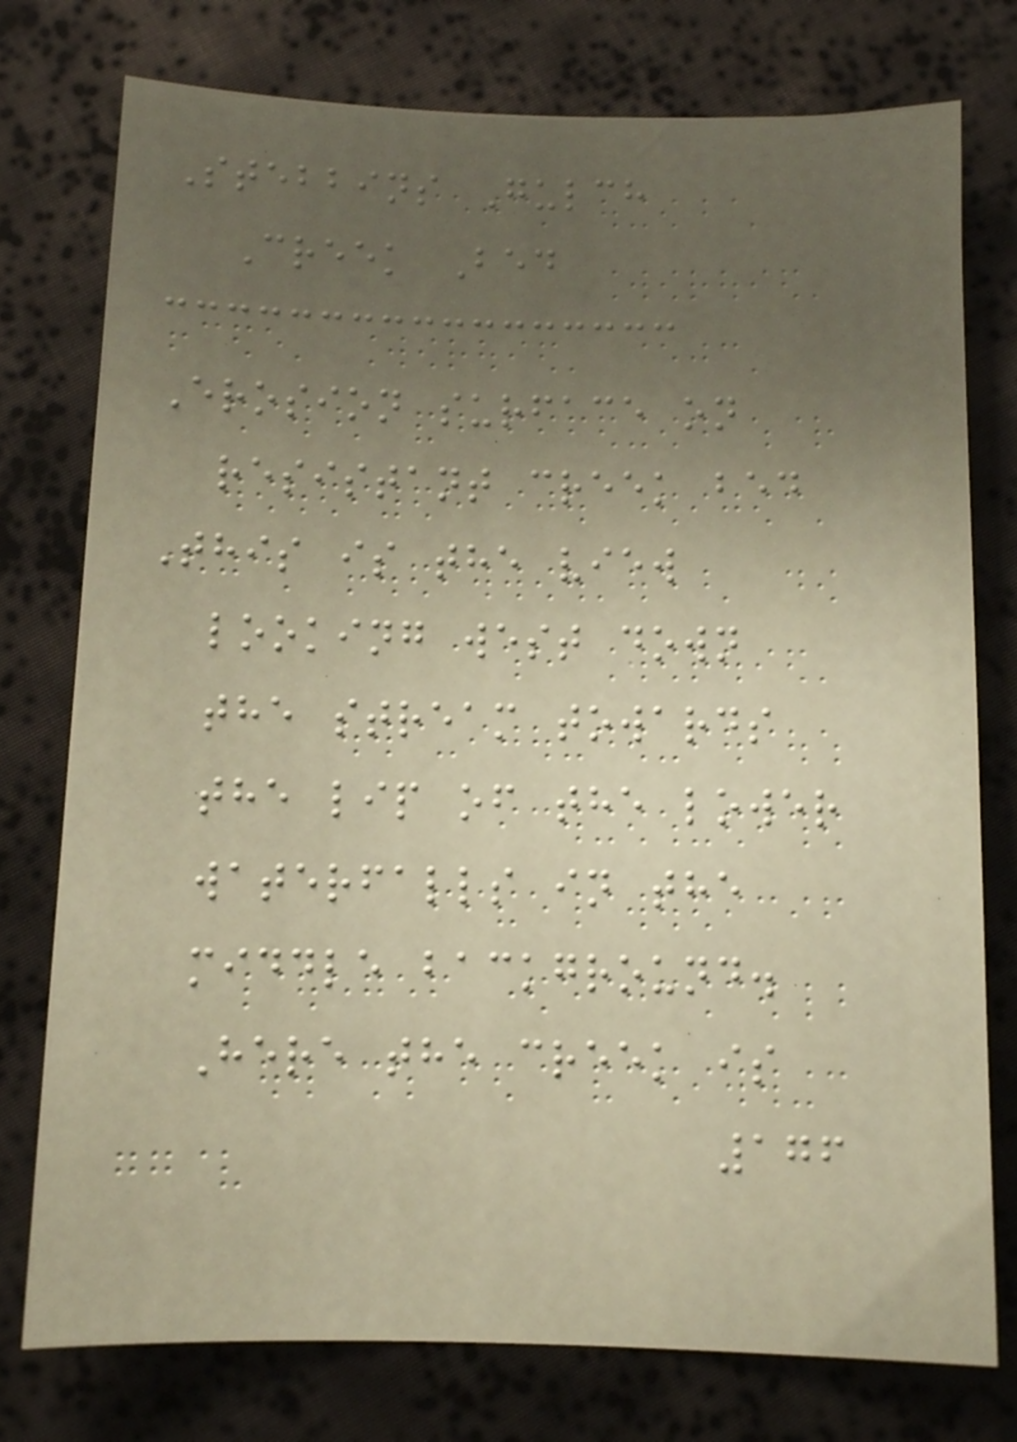Stebbins Gulch
Creek Bed
Erosion surface on
resistant creek bed
This is the view
looking west down
the stream towards
the lip of the lower
waterfalls in the
middle background.
Here the creek is
176
